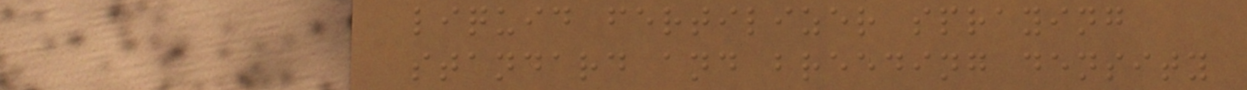liquid fertilizer spraying
standard and breeding density
